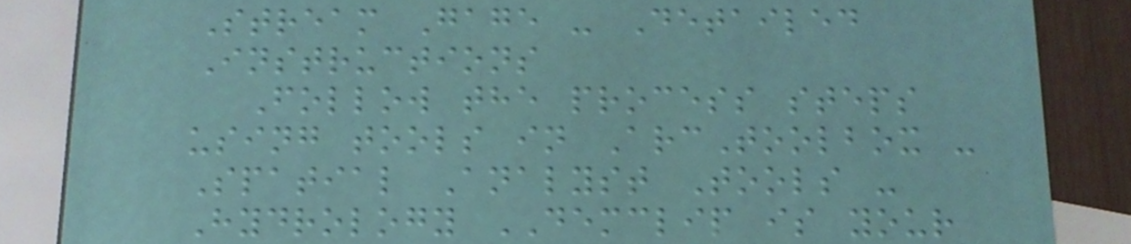Stream Gage - Detailed
Instructions
Follow the process steps
using tools in ArcToolbox -
Spatial Analyst Tools -
Hydrology DEMCLIP is your
